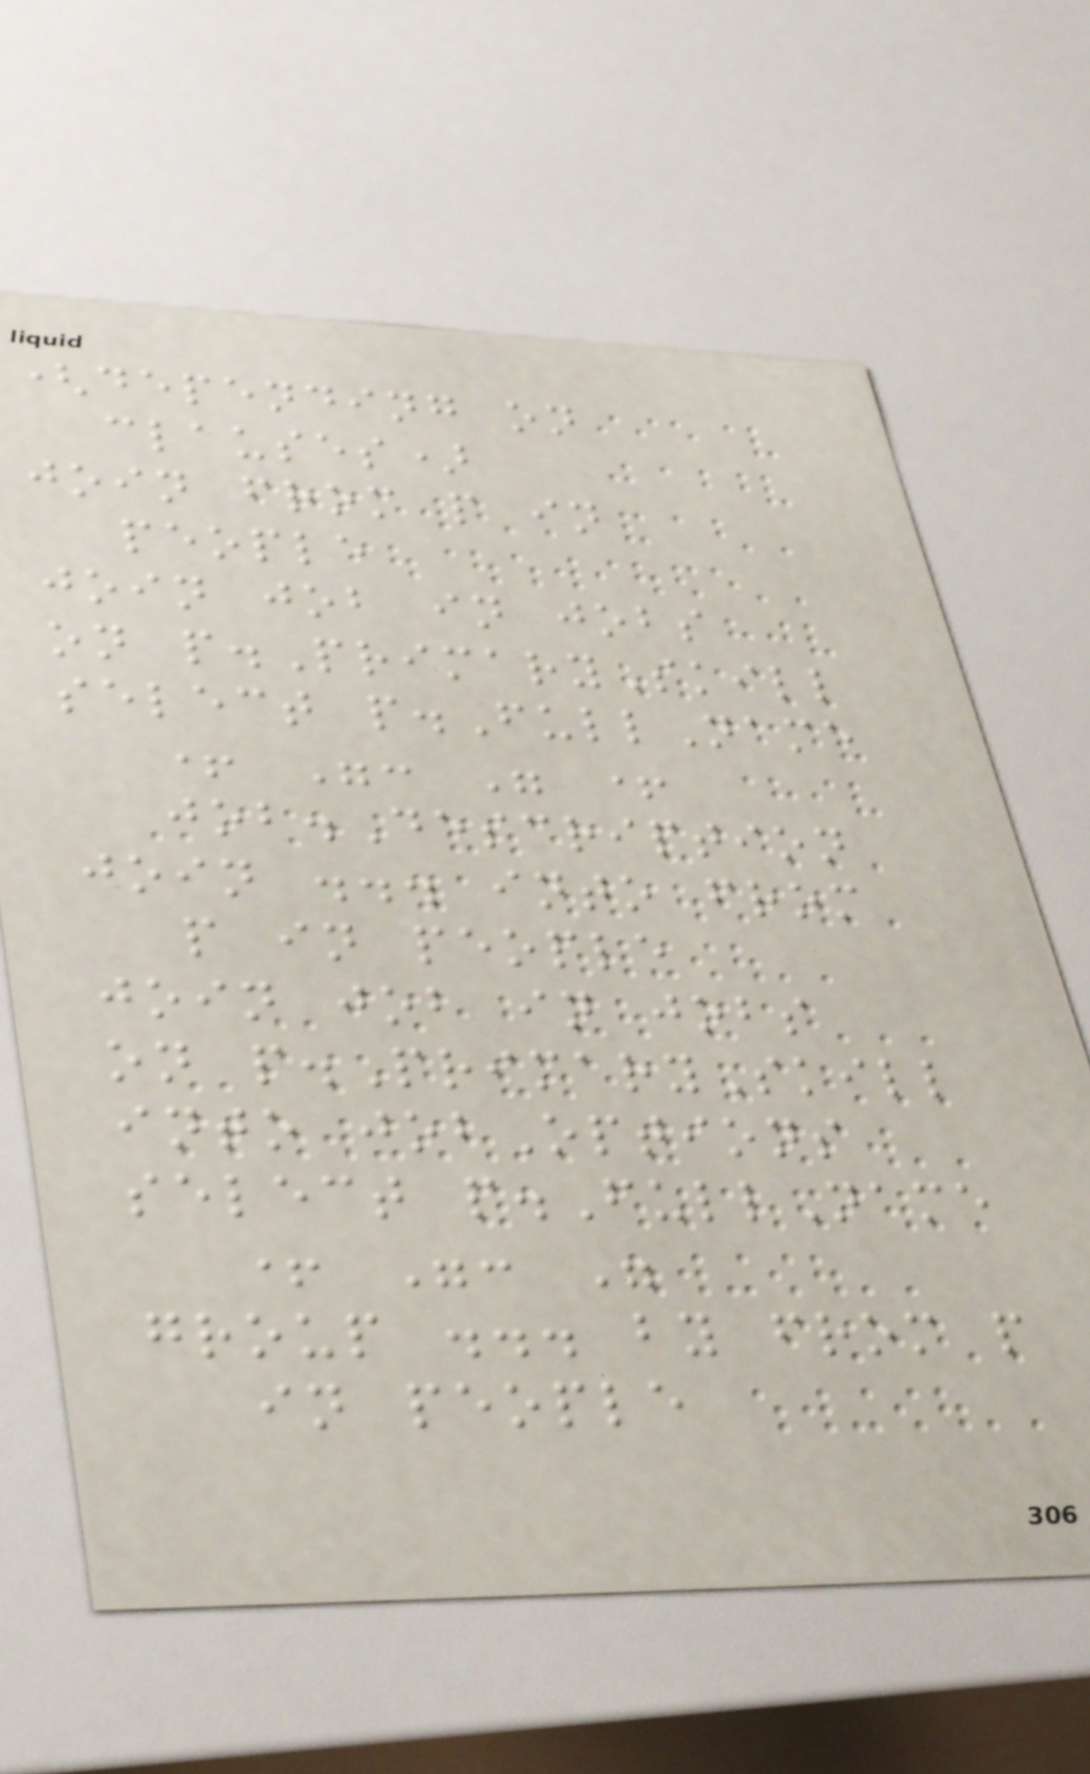(depending on
clauses)
join from p in
people
join job in jobs
on p.PrimarySkill
select p.FullName
+ ": " +
job.Description
join ... into from
p in people
join job in jobs
on p.PrimarySkill
into jobOptions
select p.FullName
+ ": "
group ... by from p
in people
